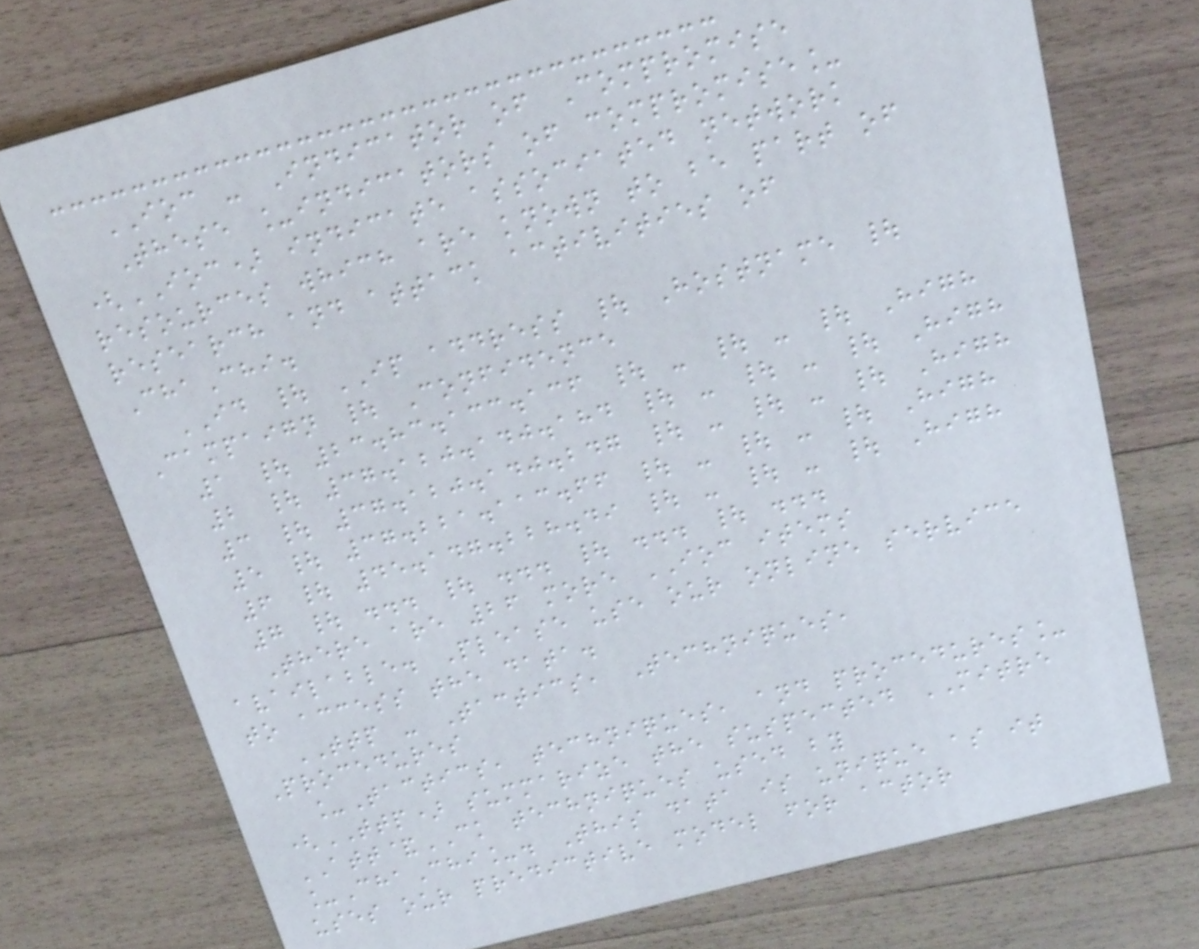IOC - Indicator of Compromise
These _indicators of compromise_
(IOC) indicate associated network
resources which are known to be part of
research and attack activities of
ChaChi.
ID | IP address | Hostname |
Campaign | Confidence
1 | 23.83.133.136 | - | - | High
2 | 37.120.140.184 | - | - | High
3 | 37.120.140.247 | - | - | High
5 | 37.221.113.66 | - | - | High
6 | 45.147.228.49 | - | - | High
7 | ... | ... | ... | ...
There are 26 more IOC items
available. Please use our online service
to access the data.
TTP - Tactics, Techniques,
Procedures
_Tactics, techniques, and procedures_
(TTP) summarize the suspected MITRE
ATT&CK techniques used by
_ChaChi_. This data is unique as it
uses our predictive model for actor
